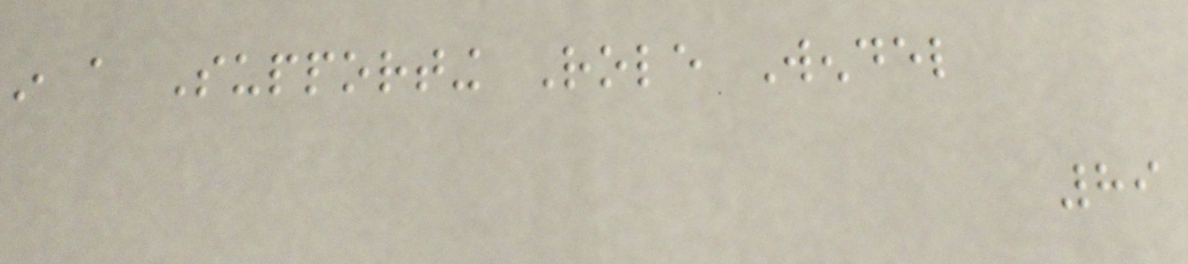in a Supporting Role Wendel
89
